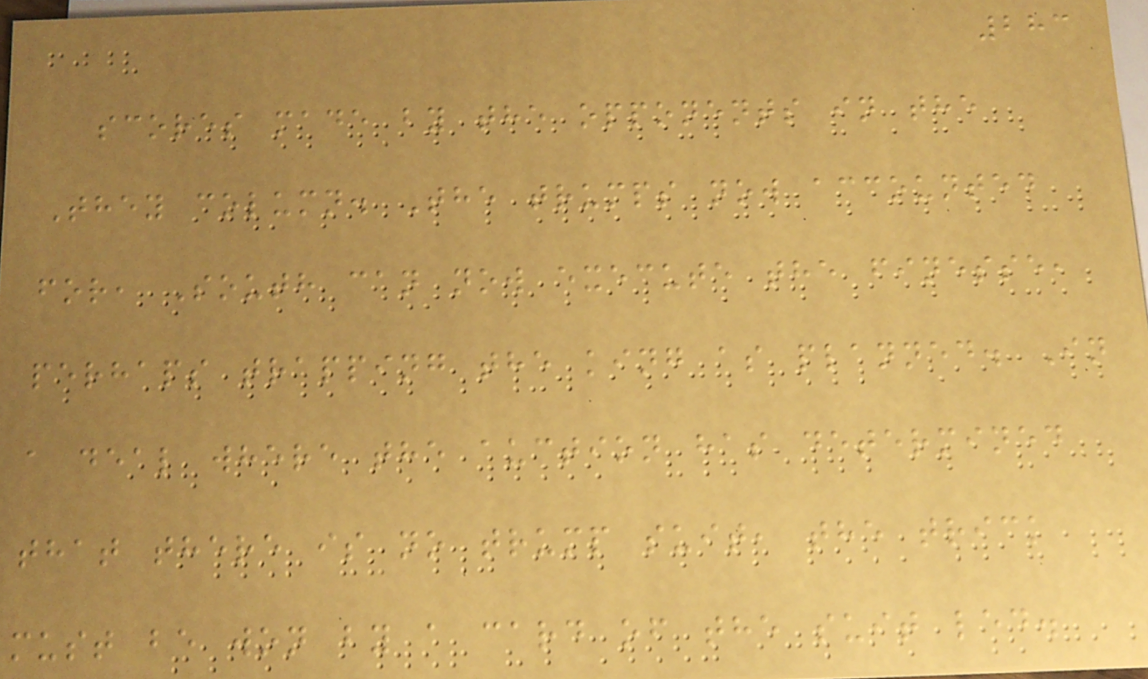283
scores made by the opponents in the
They column. The trumps now accounted
for, South can now execute the finesse,
perhaps trapping the king as planned. In
a deal where the auction has determined
that there is no trump suit, the trick
must be won by a card of the suit led.
